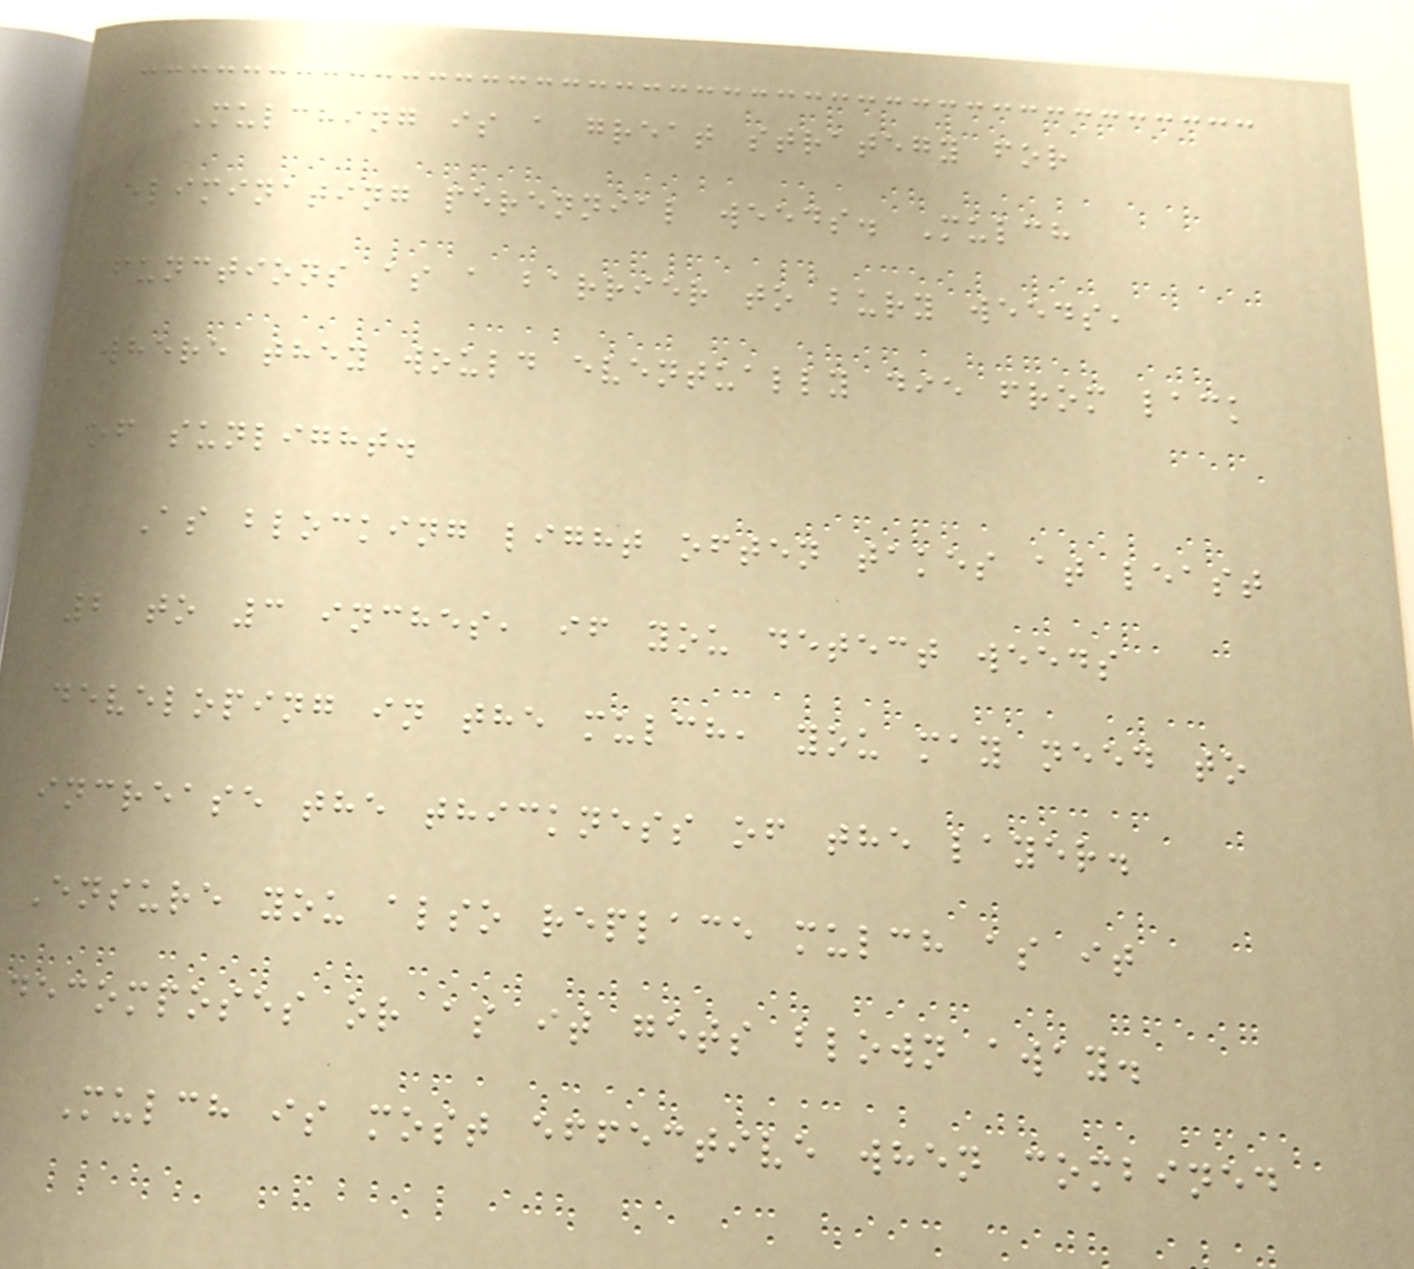Mulching is a great strategy for
eliminating perennial weeds. Mulch
functions as a barrier to bury weeds,
where they would eventually die from lack
of sunlight.
As blocking light often takes at least
2 to 3 inches, if you detect weeds
developing in the mulch, you may need to
increase the thickness of the layer.
Ensure you also replace mulch as it
decomposes or as it gets blown away.
Mulch is most effective when combined
